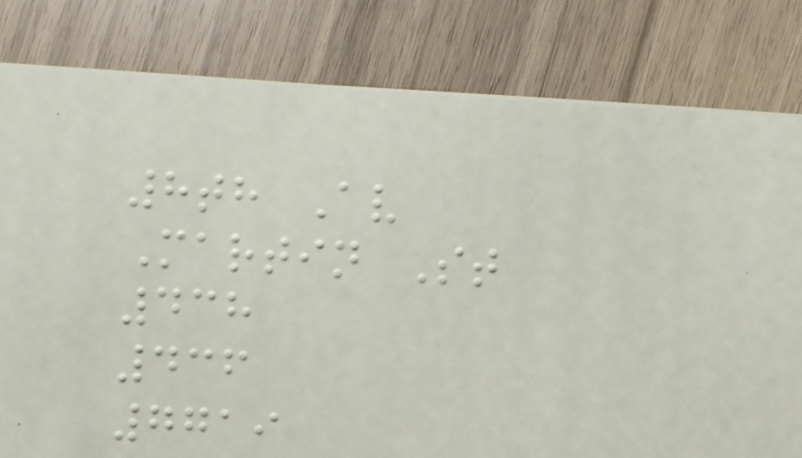8th Av
Martin St
438
436
7719
